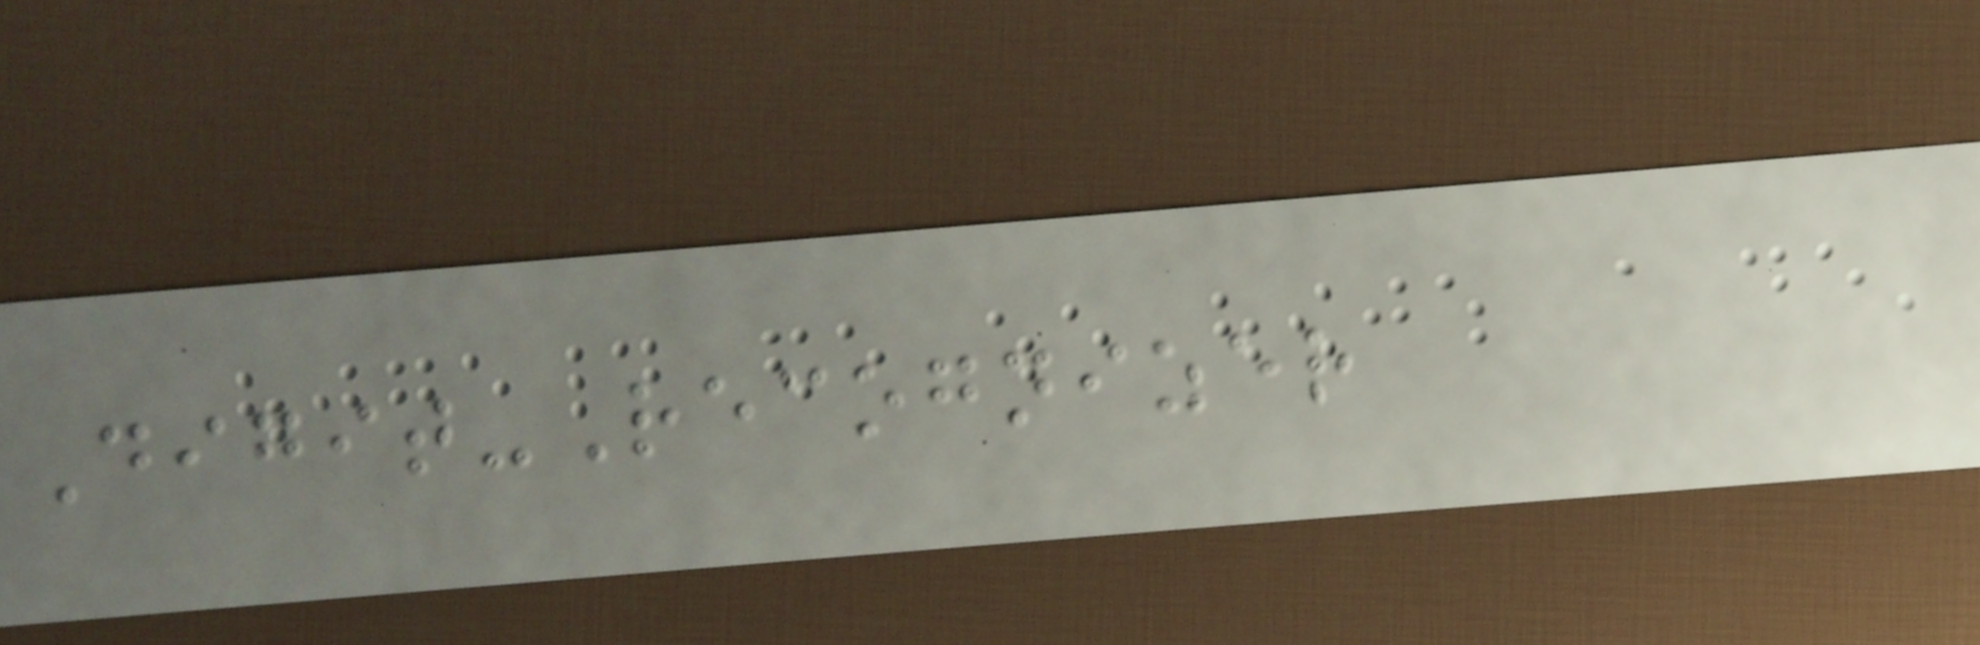Digit-Recognizer
